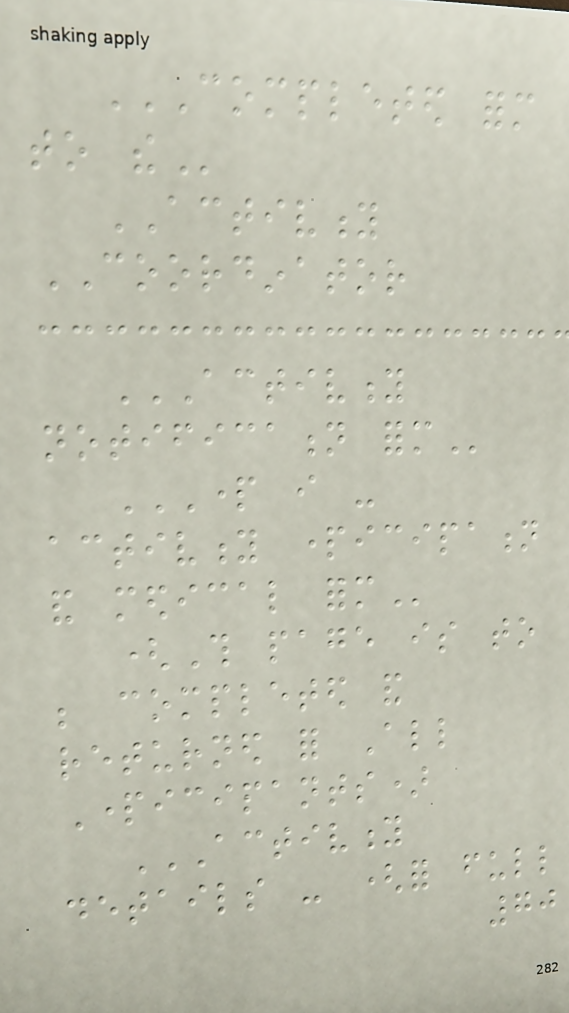COMPLETED FORM
TO THE
ACTIVITY
COORDINATOR
ACTIVITY
NOTIFICATION FORM
PART I -
ACTIVITY PARTICIPATION
AND MEDICAL FORM
(This page is to
be completed and
returned for All
Participants)
ACTIVITY
DETAILS - (FOR FULL
70
